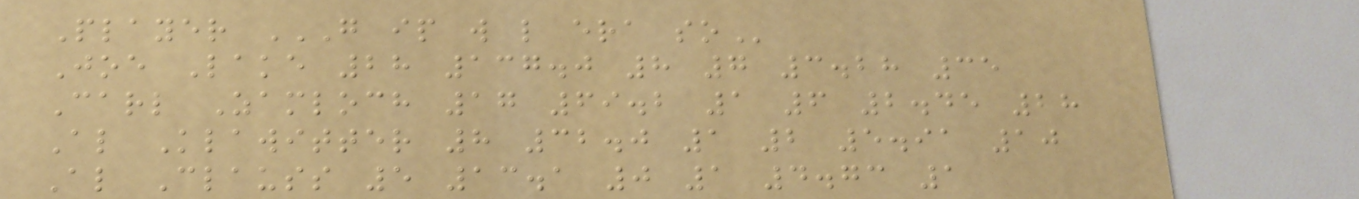Player G IP W L ERA SO
Joe Lake 28 137.0 8 7 3.28 35
Carl Zamloch 17 69.2 1 6 2.45 28
Al Klawitter 8 32.0 1 2 5.91 10
Al Clauss 5 13.1 0 1 4.73 1
